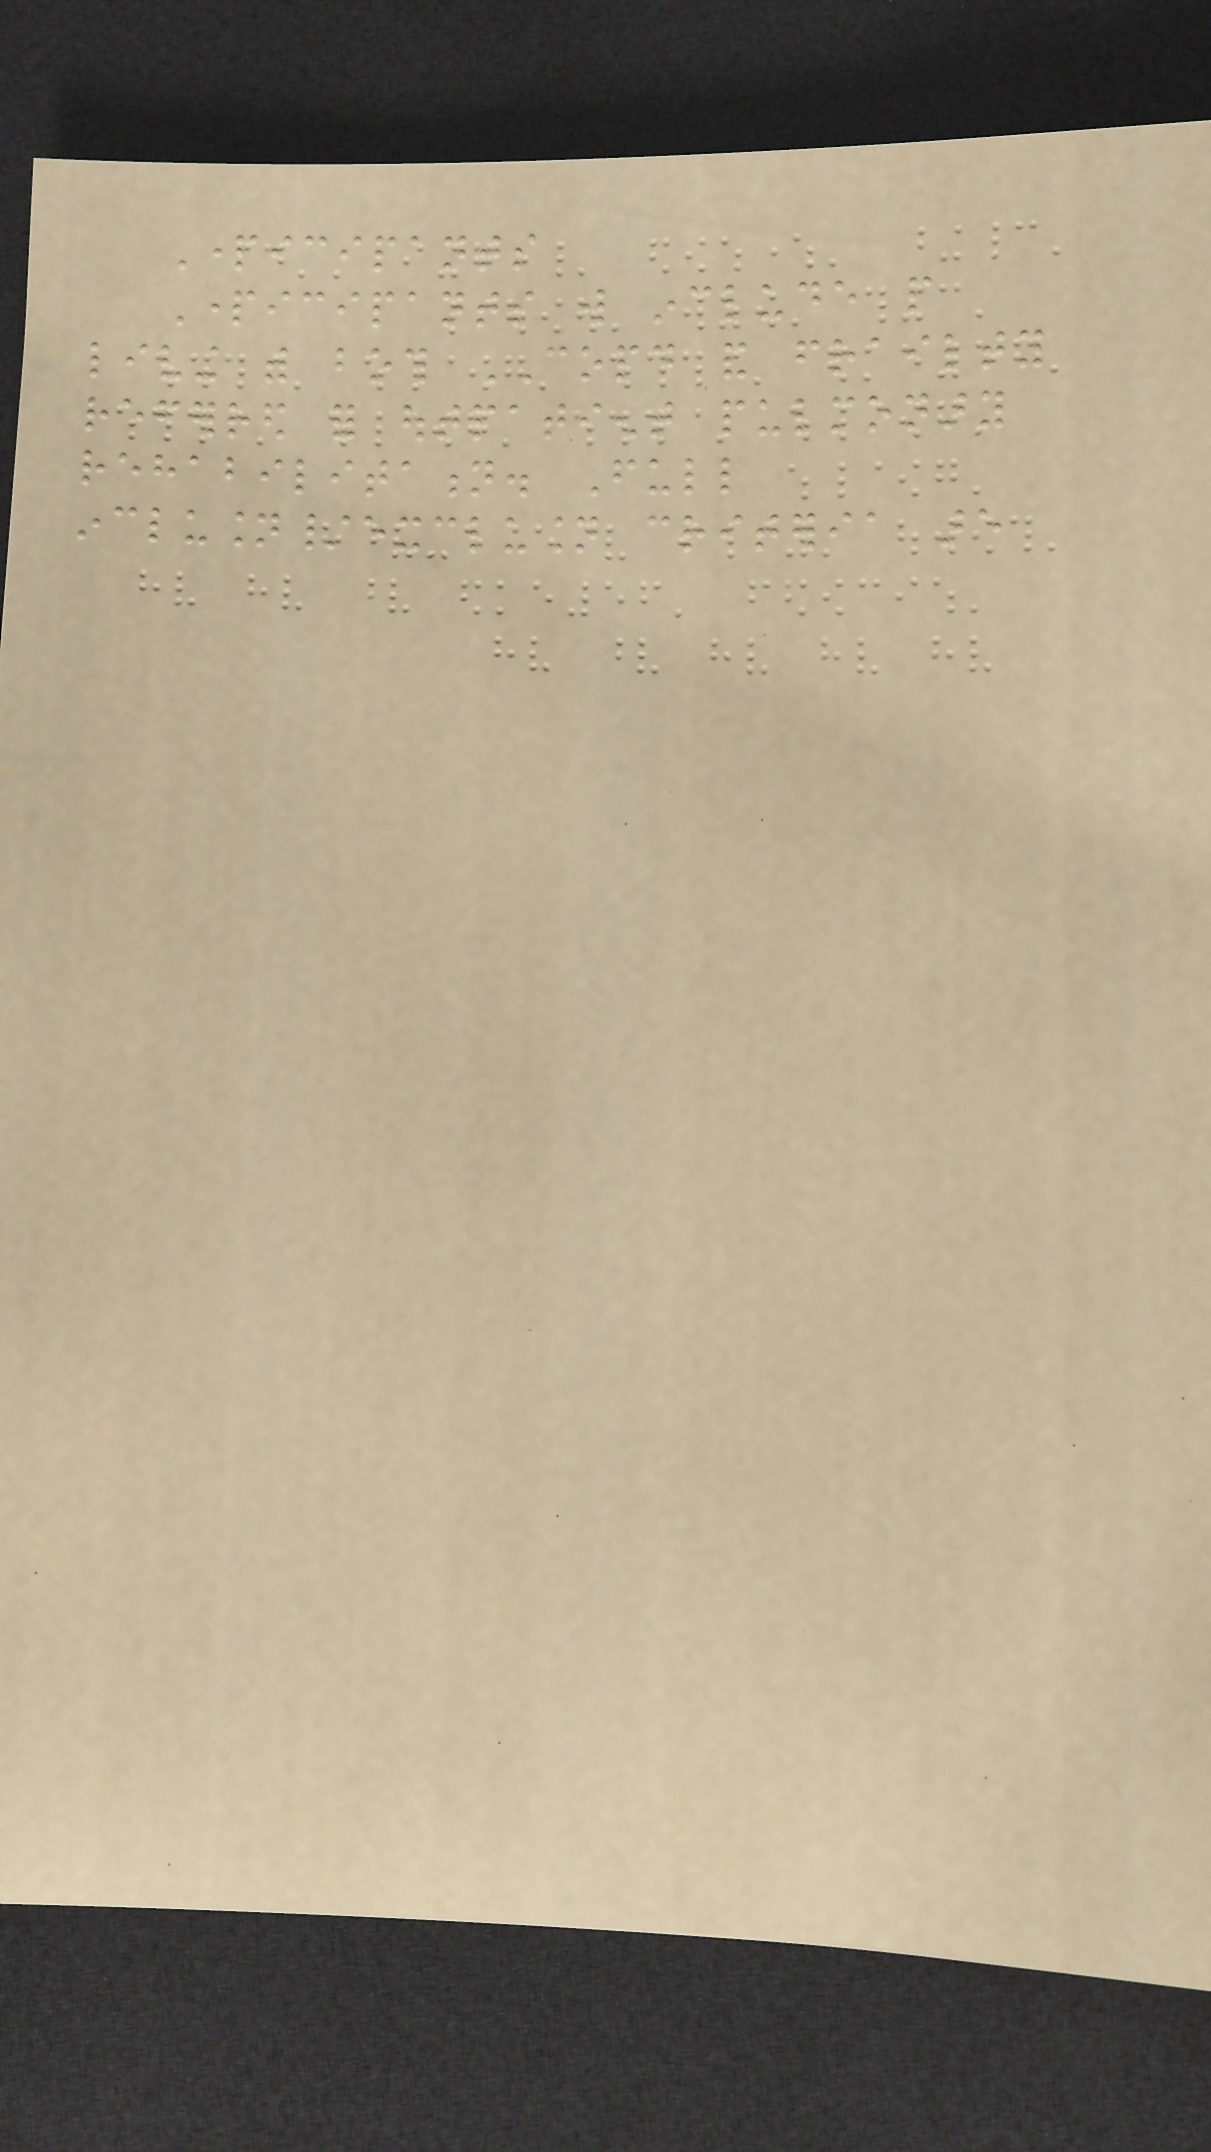Participants
Participants will include people
living with both COPD and frailty
referred for outpatient pulmonary
rehabilitation. Full
inclusion/exclusion criteria are
